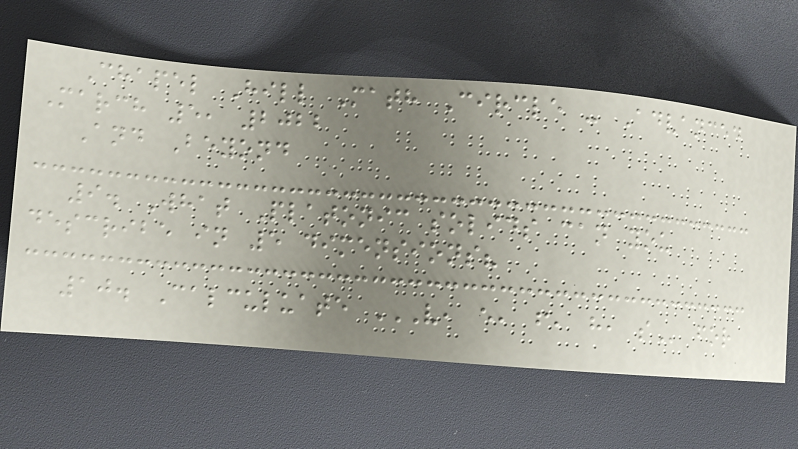Chapel Hill Math Circle - Advanced
March 5, 2022
And Beyond
9. What Platonic solids can you
describe in 5 dimensions?
10. Calculuate V, E, F, H, S for
